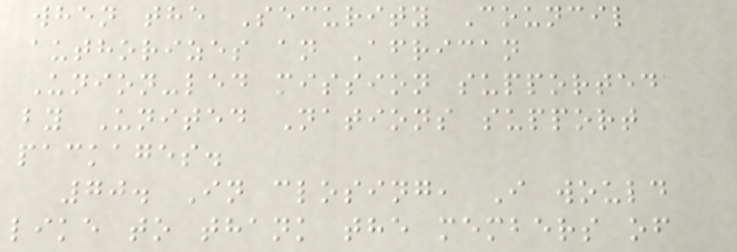when the Security Council
authorizes an African
Union-led mission supported
by United Nations support
packages.
70. In closing, I would
like to thank the members of
